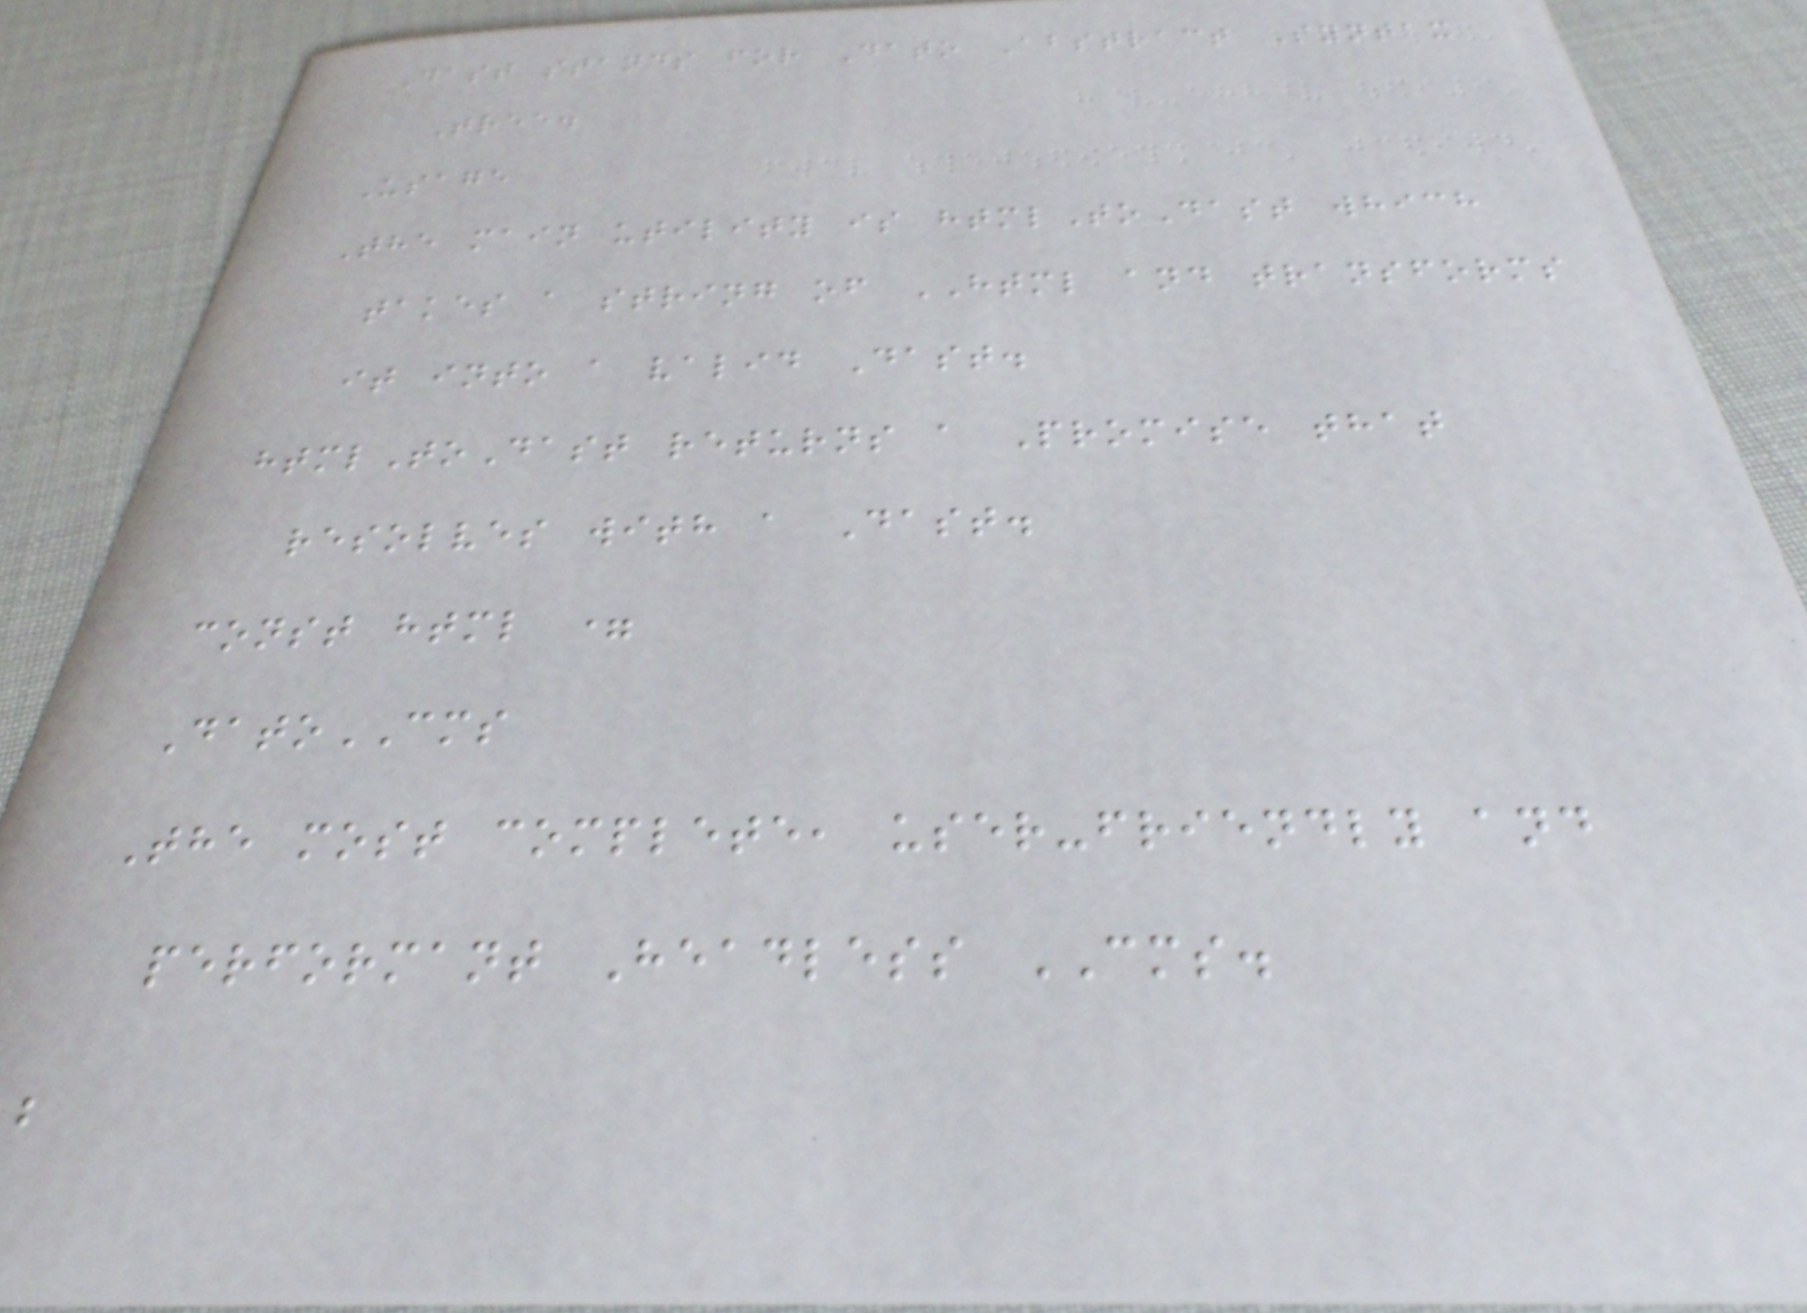Dast stands for Dato Abstract Syntax
Tree.
Usage
The main utility is htmlToDast which
takes a string of HTML and transforms
it into a valid Dast.
htmlToDast returns a Promise that
resolves with a Dast.
const html =
DatoCMS
The most complete, user-friendly and
performant Headless CMS.
;
